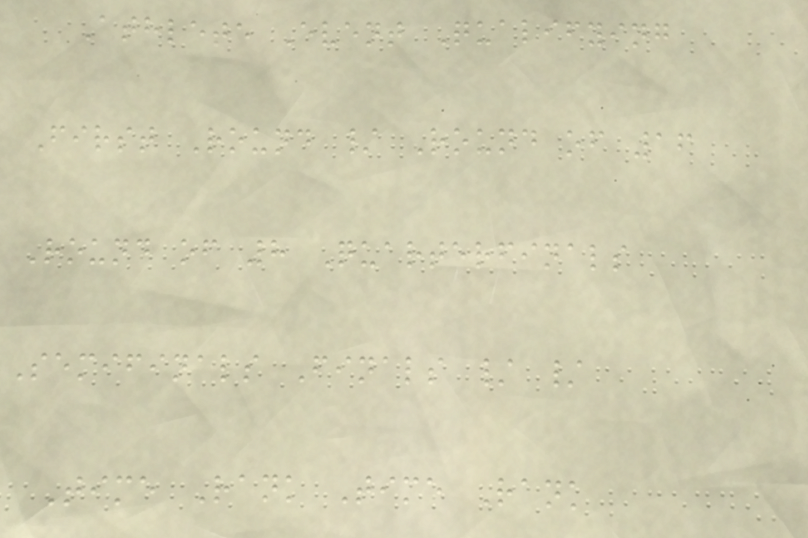Athlete Event Qualifying
First Round / Round of 16
Round of 8 Quarterfinals
Semifinals Finals / /
Time Rank Time Rank
